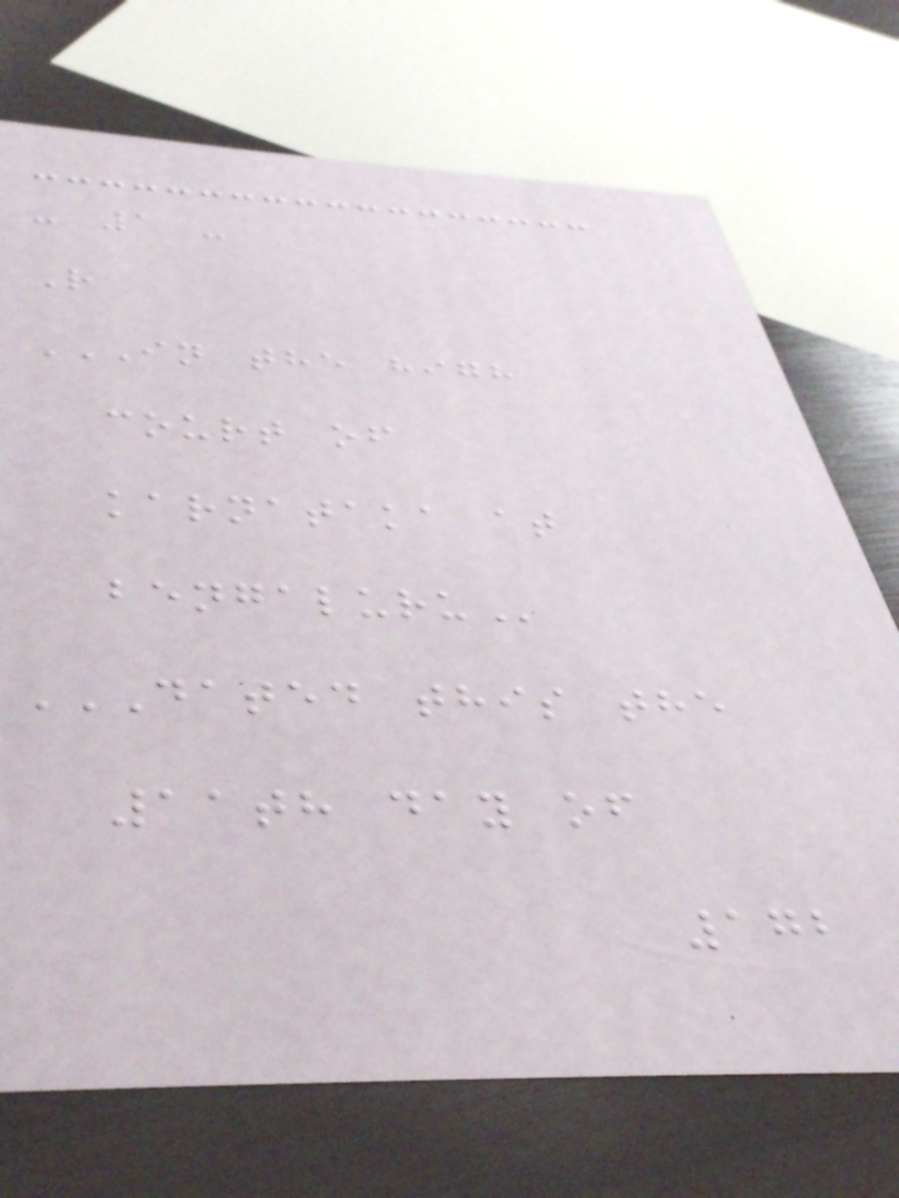- 1 -
R
IN THE HIGH
COURT OF
KARNATAKA AT
BENGALURU
DATED THIS THE
11TH DAY OF
172
